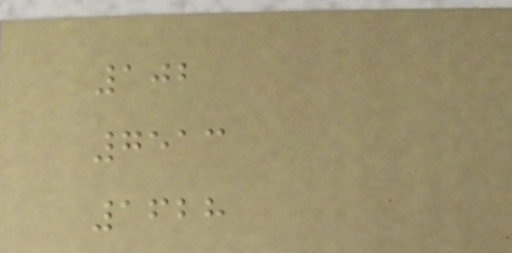102
7513
1628
